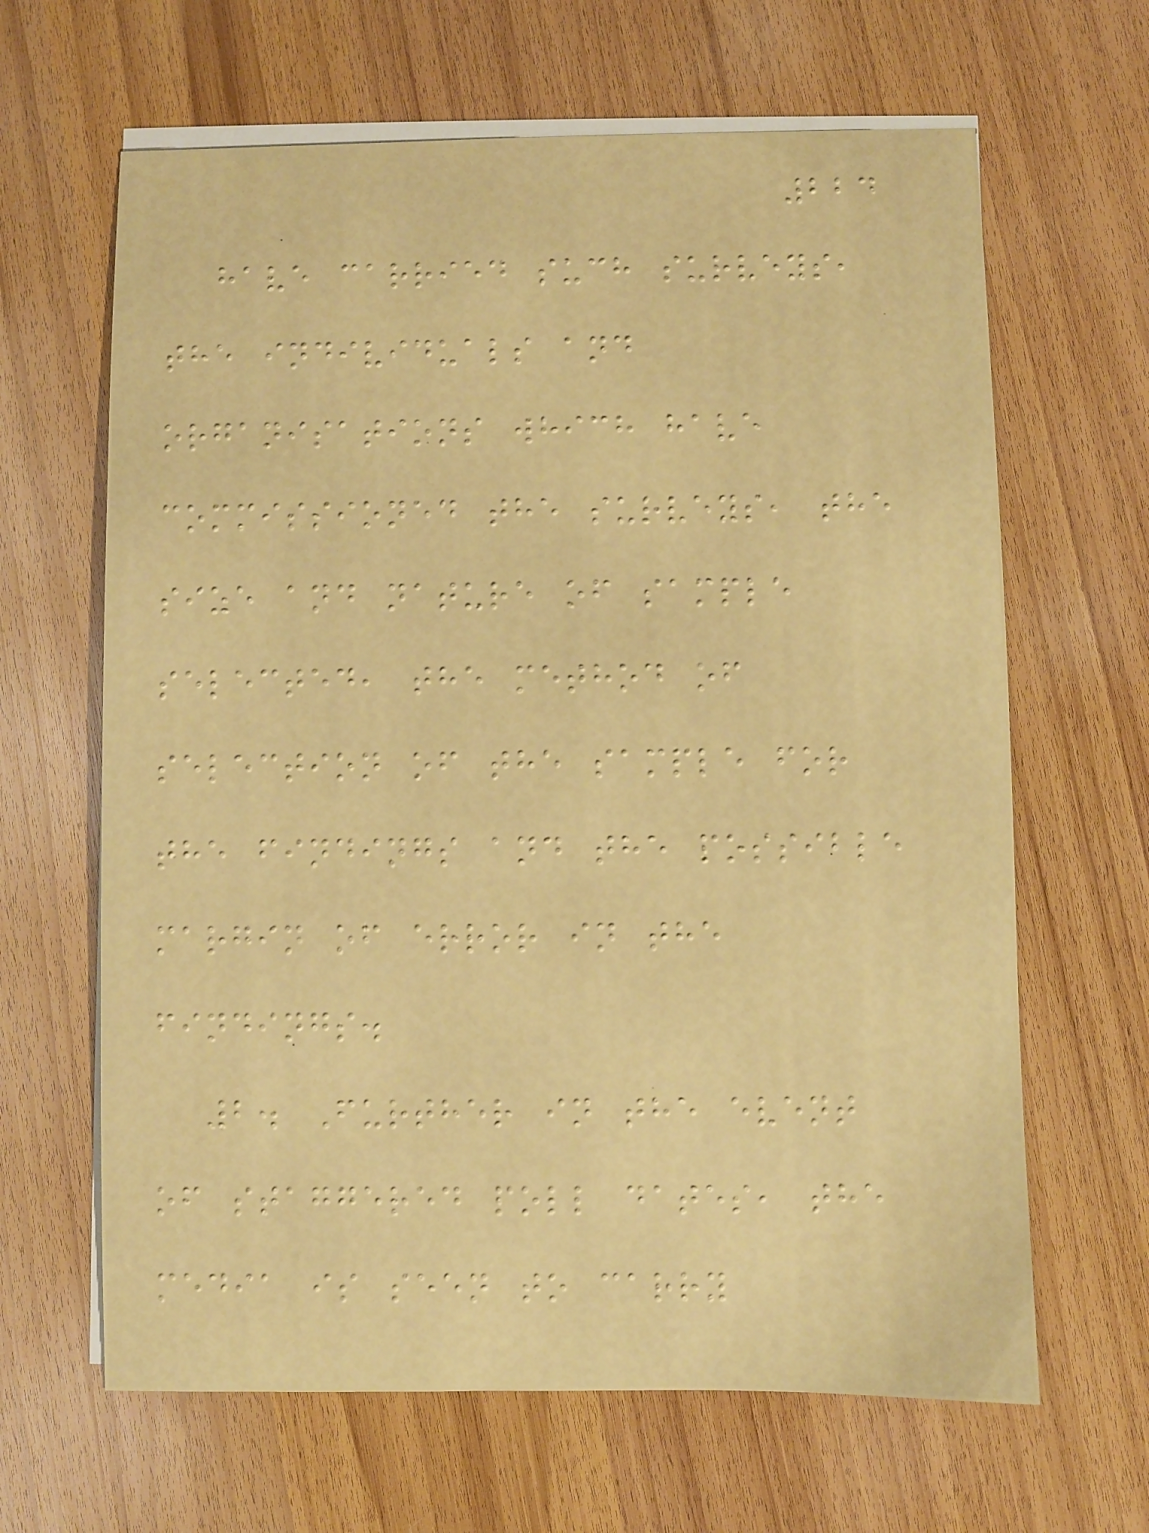224
have carried such surveys,
the individuals and
organisations which have
commissioned the surveys, the
size and nature of sample
selected, the method of
selection of the sample for
the findings and the possible
margin of error in the
findings.
2. Further in the event
of staggered poll dates, the
media is seen to carry
